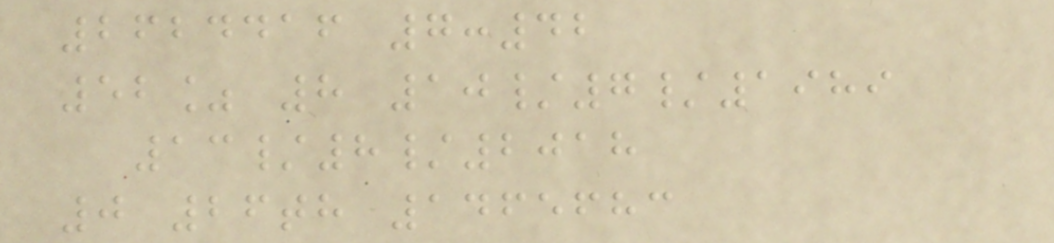2624416 7:42
52% 8 10/7/1989
13/8/2018
0 26th 1465683
